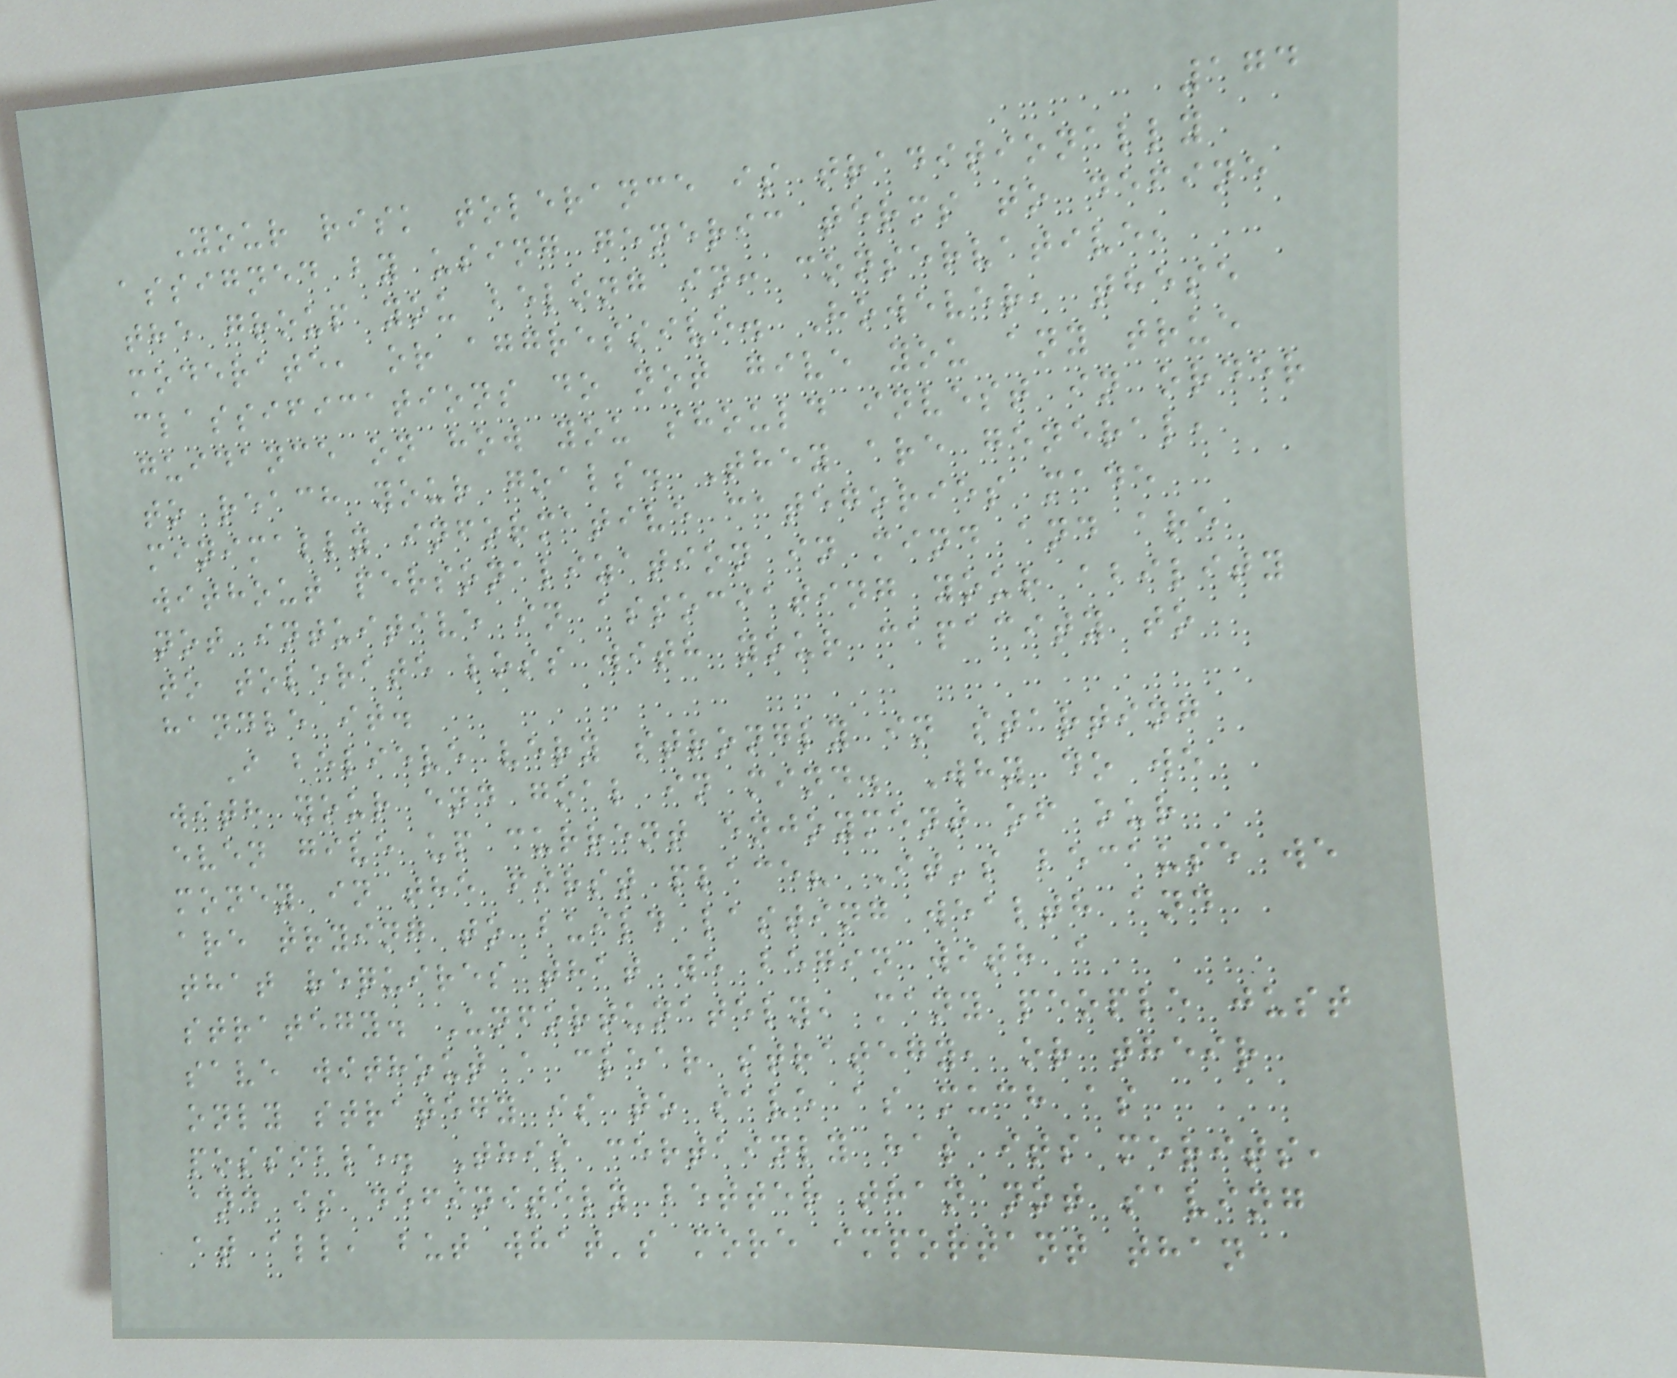174
Your risk tolerance is traditionally
assigned by using generic terms to define
the group you belong in: conservative,
moderate, or aggressive. However, these
classifications do not give you any true
guidance on how you should invest in order
to reach your goals. They are general,
minimally informative categories made
without personalization in mind and are
not intuitive in associating your ability
to tolerate loss with your capacity to
handle it.
I believe very strongly in starting
with your end goal in mind. Why do we
even give up current enjoyment of our
money in the first place? It's because we
are trying to build lasting wealth and
that requires that we begin with a
strategy. Unfortunately, many people just
save without a clear strategy, or their
only strategy is to save as much as
possible. This certainly has its merits,
and is definitely better than not saving
at all, but what's more important than
